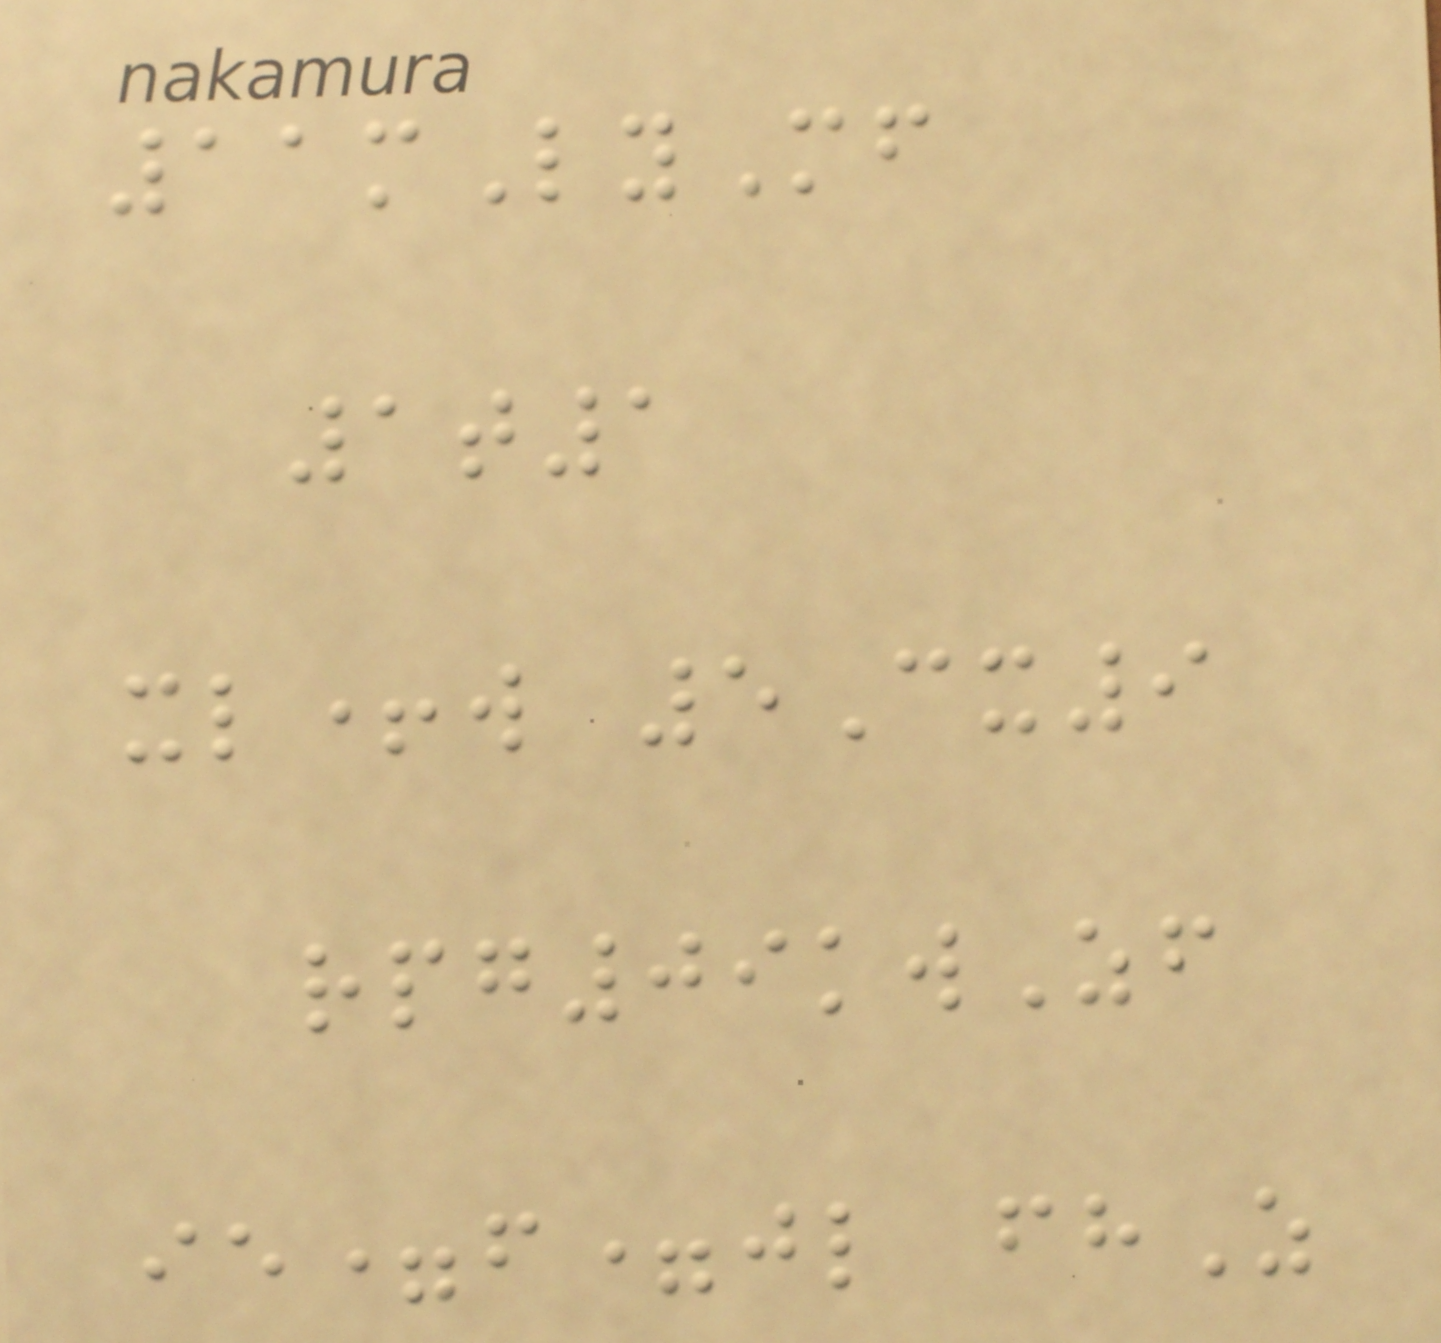11mLyMf
1t1
xl+w 5Cx9
rpg09kwZf
ie=f=jl fhZ
